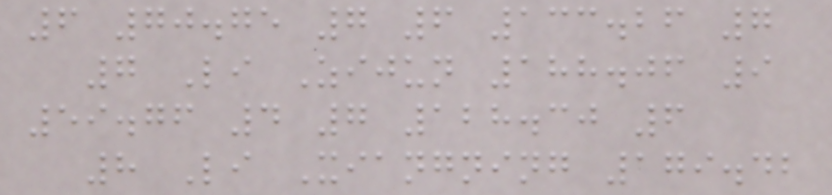6 70.75 7 6 133.26 7
7 Li Zijun 188.06 9
59.76 4 7 128.30 6
8 Li Xiangning 179.42
